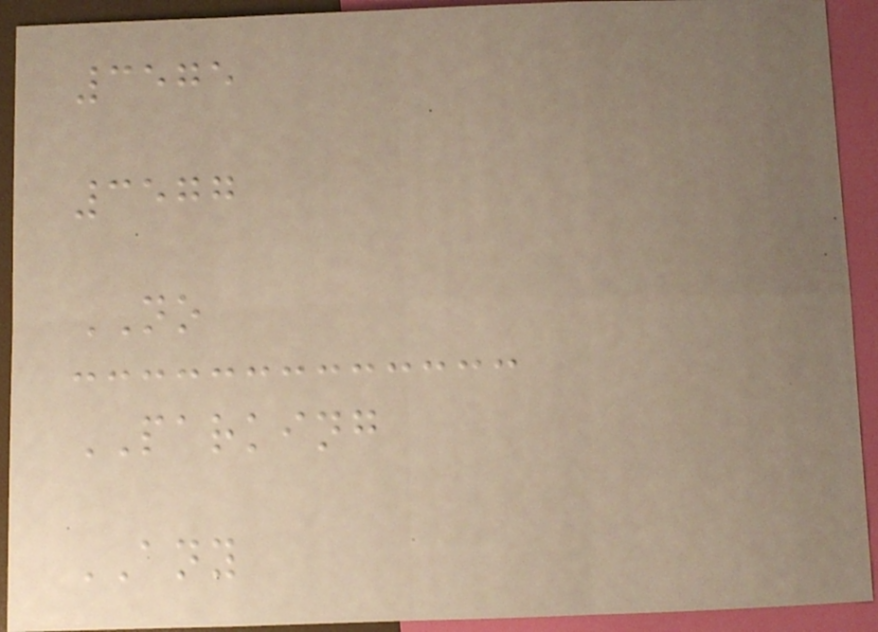3575
3577
NO
PARKING
ANY
